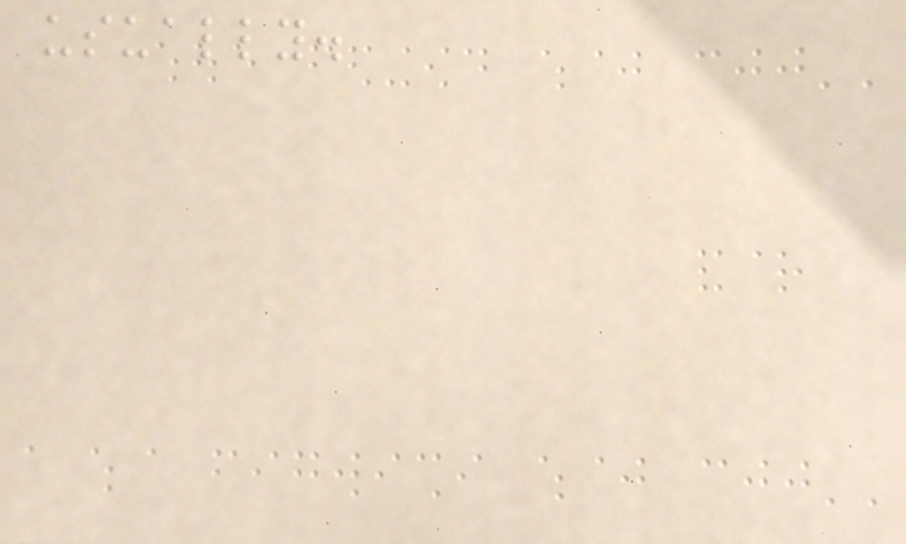usually.
